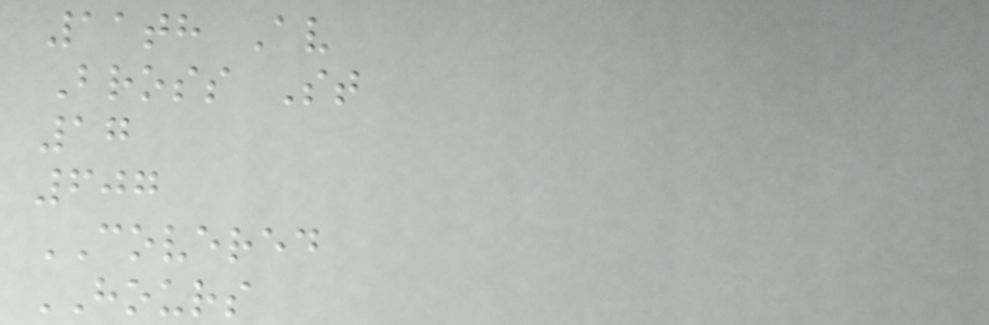11th Av
Bross St
17
607
COVERED
HOURS
